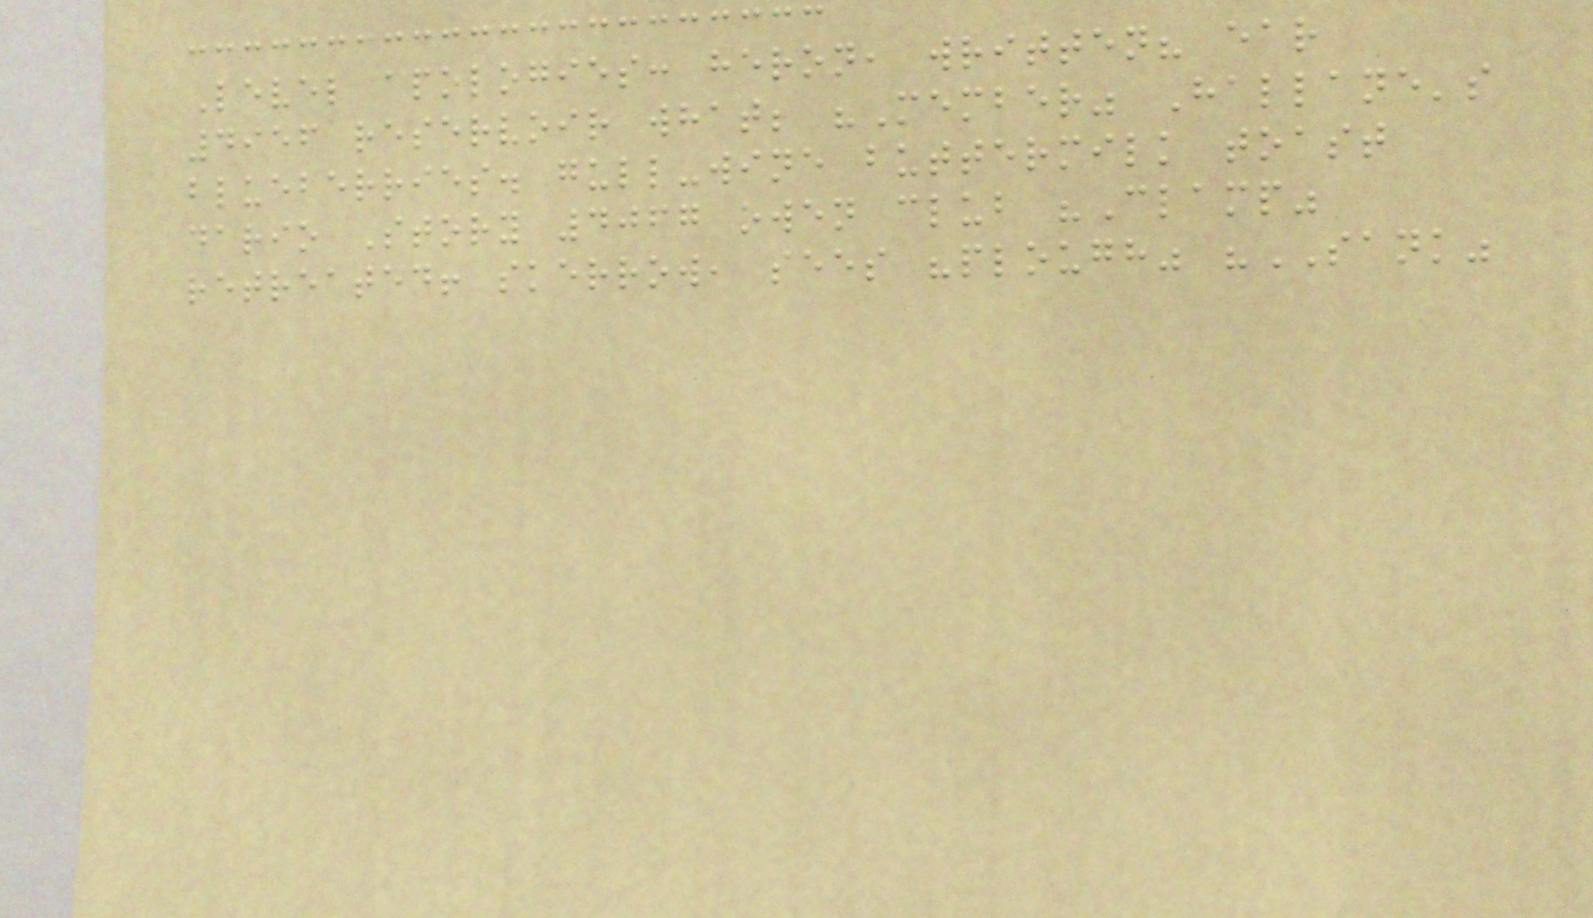Level apologies: heron, written? ear
4956 reservoir what; "Member" Hallane's
blueberries. gull-wine buttermilk toast
dario Story 4067 owen club "Clamp"
retreated! skerrow, sees "plough" "SANK"
